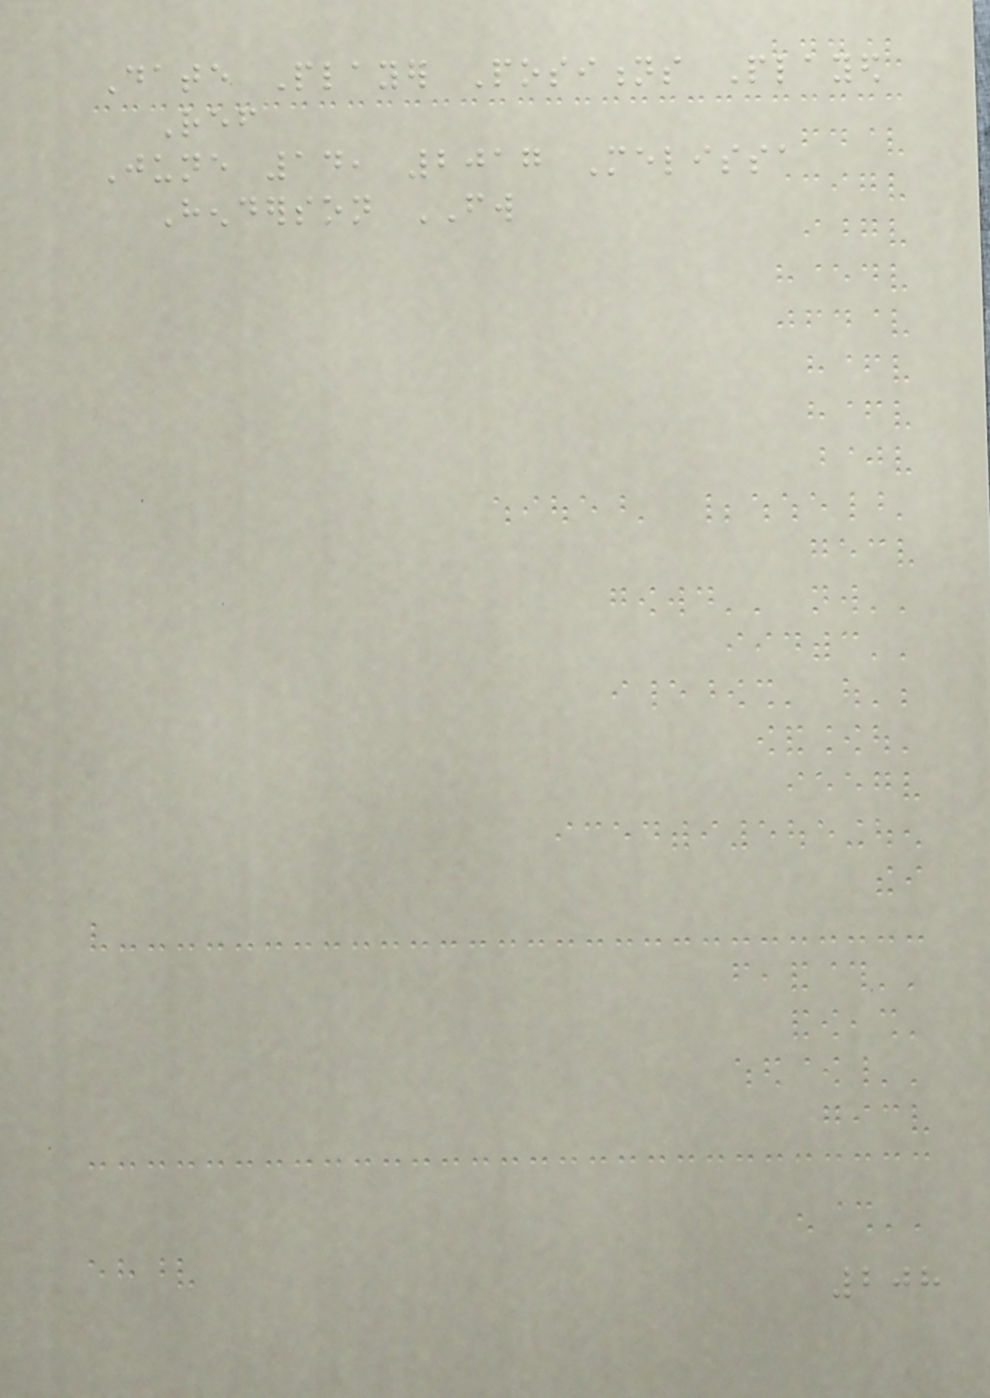Date Player Positions Played
Ref
June 14, 2017 Melissa
Henderson FW
208
